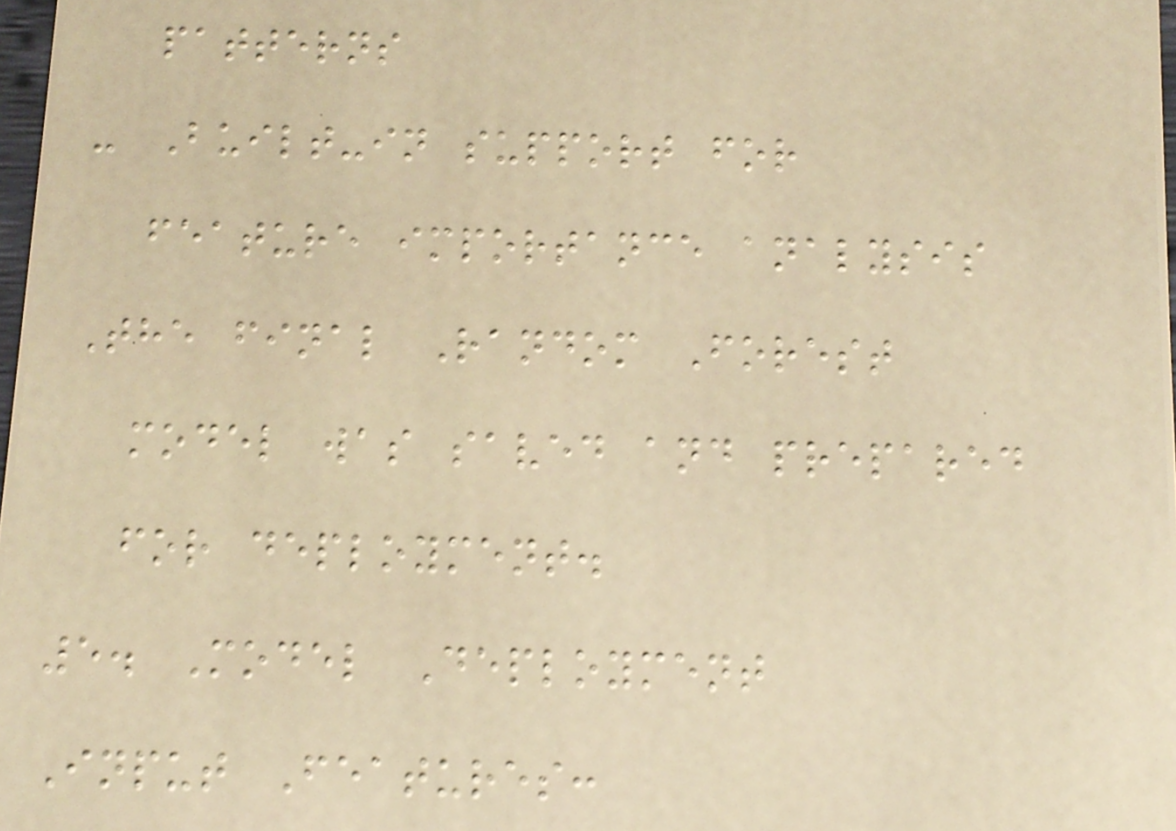patterns
- Built-in support for
feature importance analysis
The final Random Forest
model was saved and prepared
for deployment.
5. Model Deployment
Input Features:
